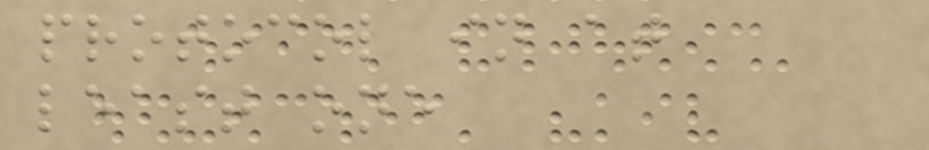protocol in at
least one
